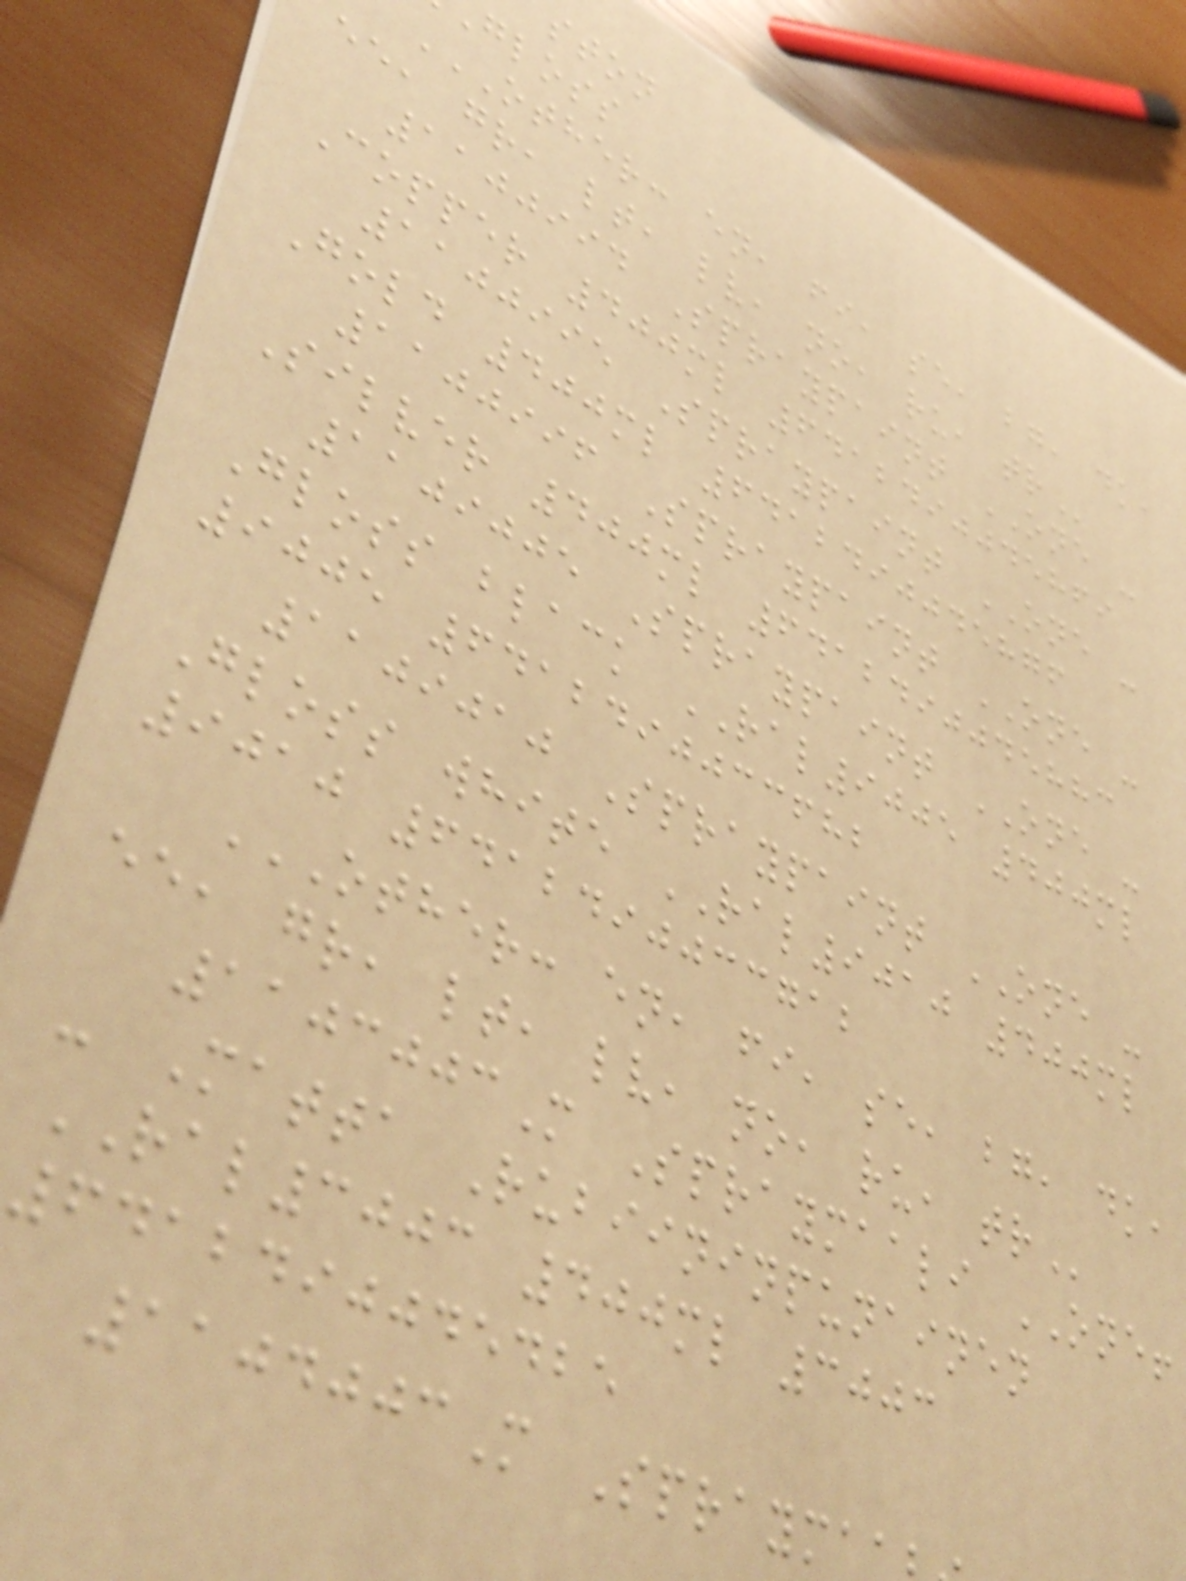ston
gloss
OTHER: EN, FI, SE, BG, DK,
ee, gr, lt, lv, no, ru,
1100994 Spraypaint ONE -
Copper 400ml 6412490045869
1100995 Spraypaint ONE -
Gold 400ml 6412490045876
1100996 Spraypaint ONE -
Silver 400ml 6412490045883
1109005 Spraypaint ONE -
Gloss black RAL9005 400ml
9005 6412490033682
1109010 Spraypaint ONE -
Gloss white RAL9010 400ml
9010 6412490033712
OTHER: EN, FI, SE, BG, DK,
ee, gr, lt, lv, no, ru,
1103003M Spraymaali ONE!
- Matta Rubiininpunainen
RAL3003 400ml 3003
6412490045425
1104003M Sprayma
